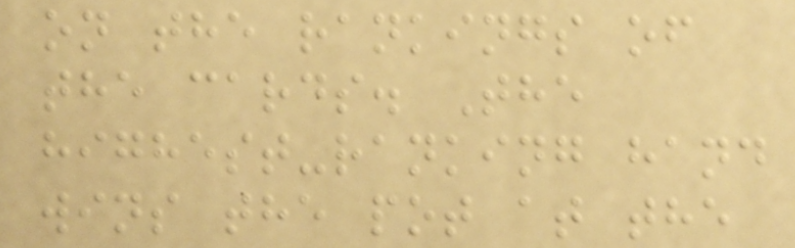on the rankings of
the cards. The
highest-ranking hand
wins the pot at the
